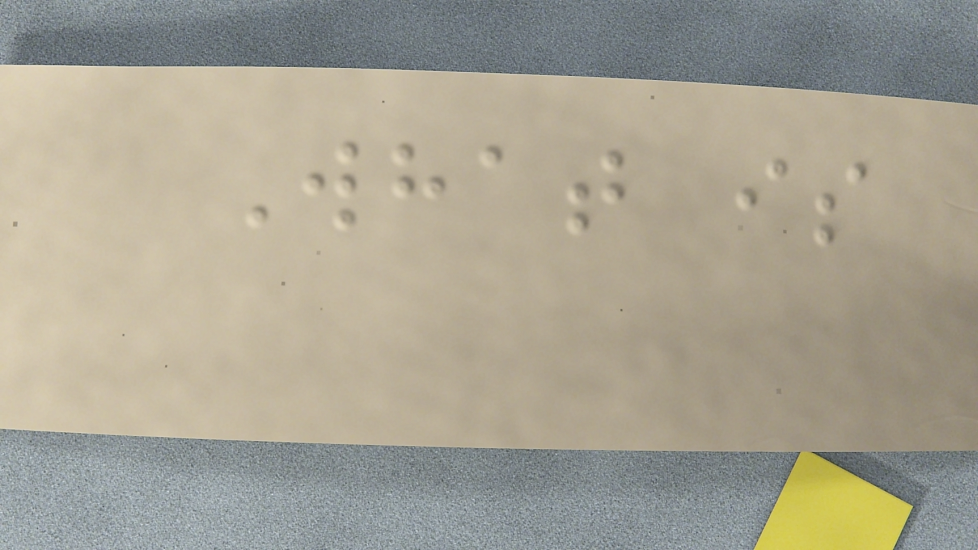What is
